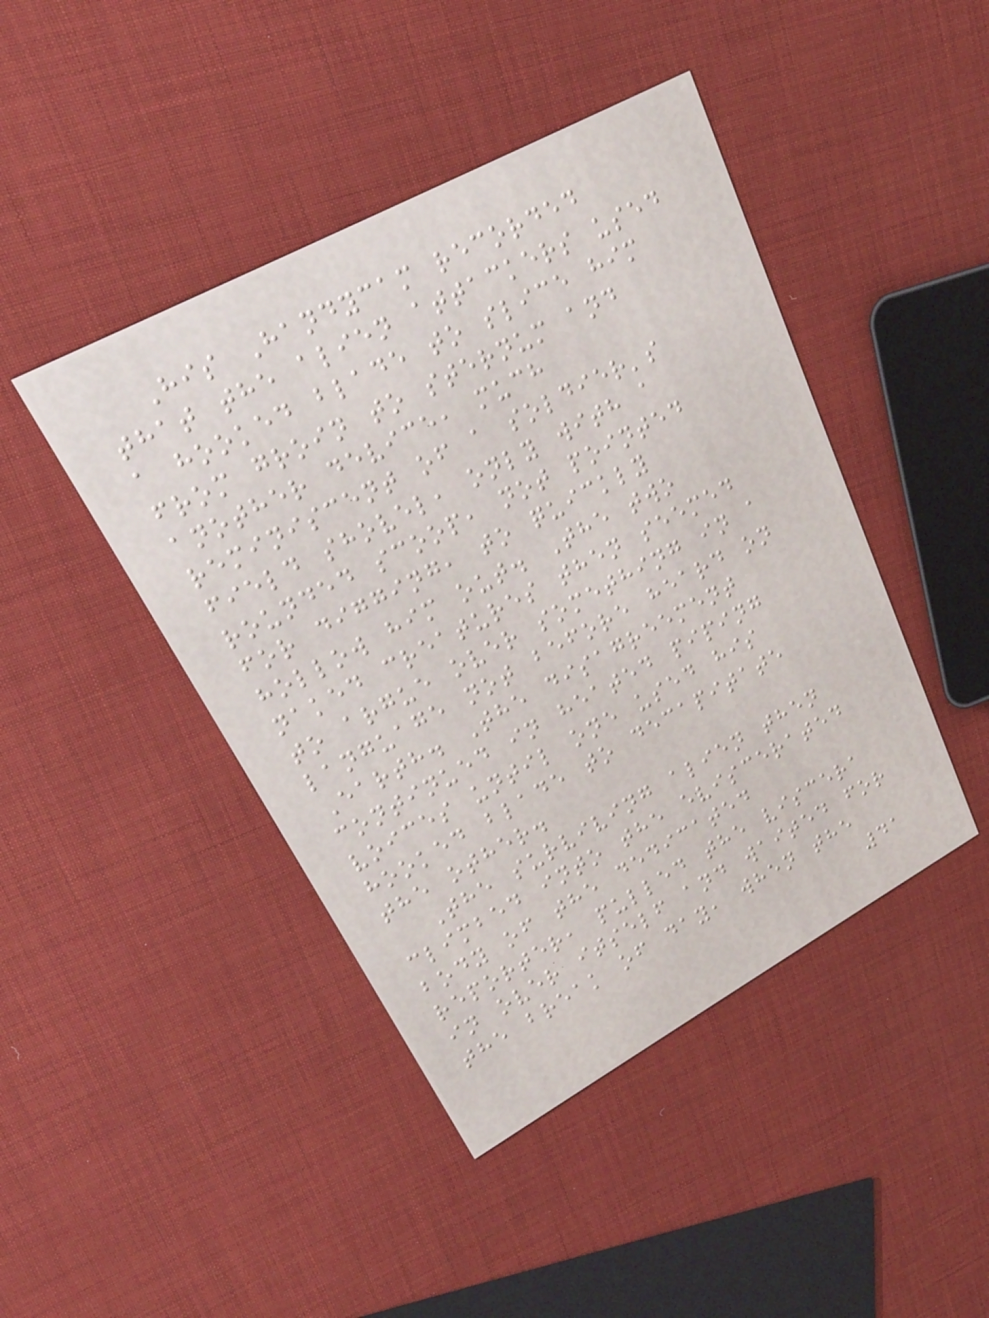His Handycam recorded
that the alien attackers used
a hooked blade to slice him
from groin to sternum and
another device, much
reminiscent of a soldier's
field shovel, only with a
rounded scoop, not pointed
for digging, to quickly
hollow him out. The two
naked creatures then seemed
to argue over something in a
language not before heard on
Earth. The disagreement
continued in heated piping
voices until one used his
hooked blade to decapitate
the other.
The surviving alien then
climbed into the eviscerated
body of the dedicated
reporter, pulled the viscera
in over itself and waited for
the break of day, when the
41
